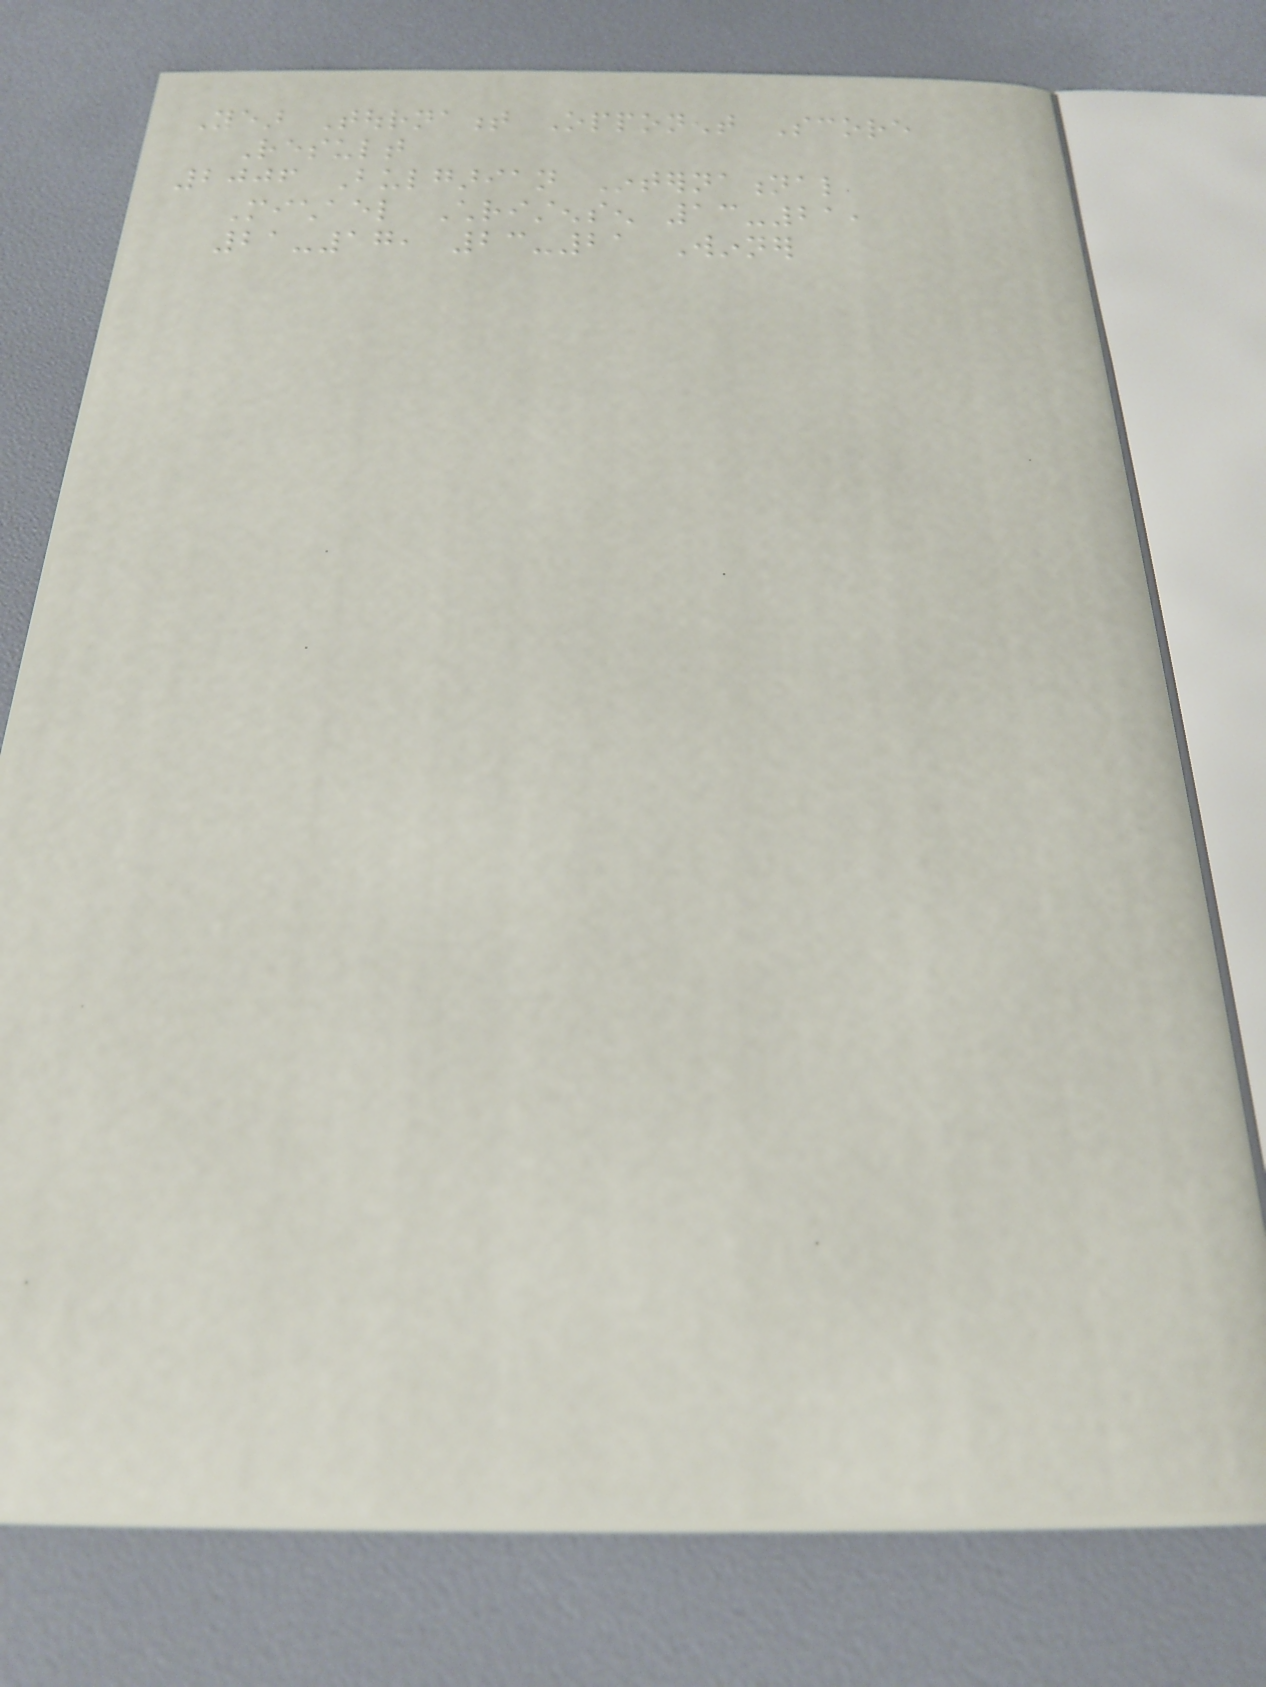Year Tournament Opponent Score
Result
2006 Bulgarian International
Michael Christensen 13-21,
21-17, 23-21 Winner
